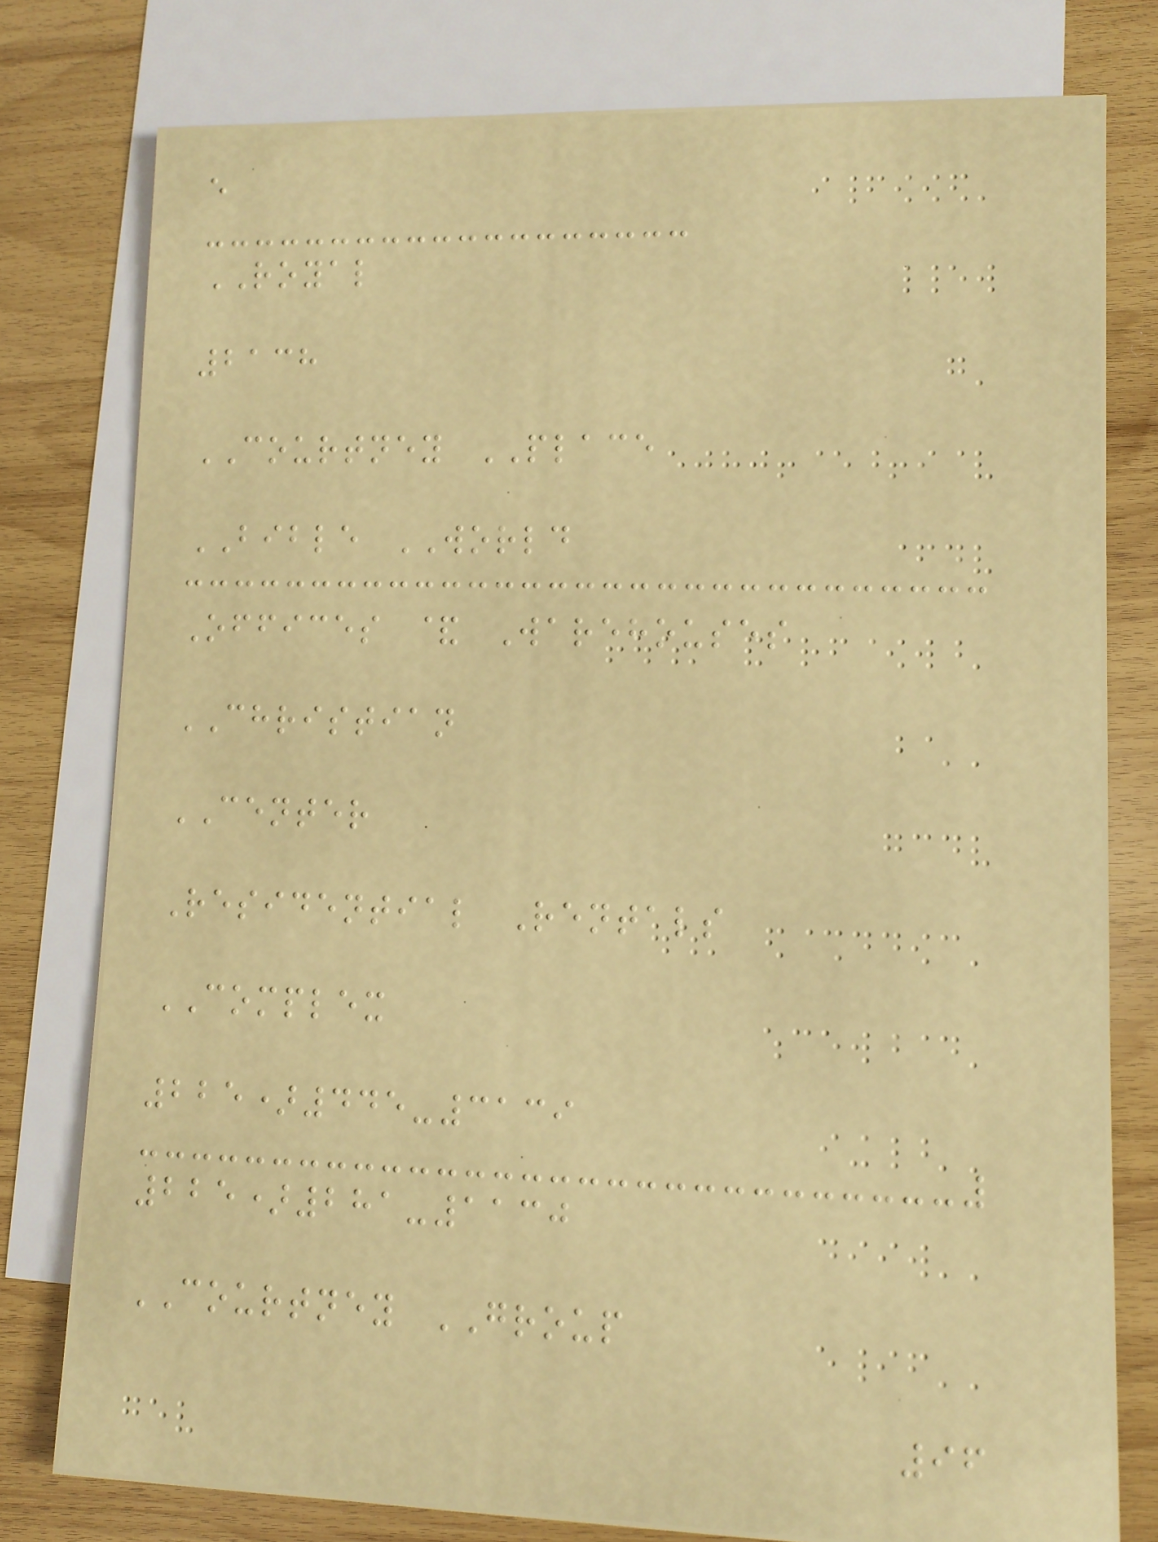e
ROYAL
2138
COURTNEY PLACE
BIBLE WORLD
Offices & Warehouses
CHRISTIAN
CENTER
Residential Rentals
COMPLEX
225)445-3139
225)281-1130
COURTNEY GROUP
96
